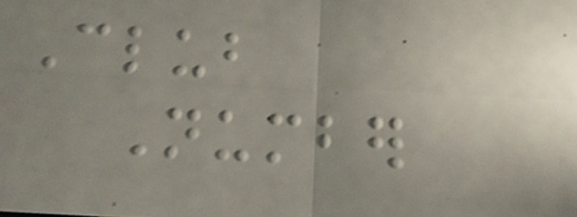Club
Number
